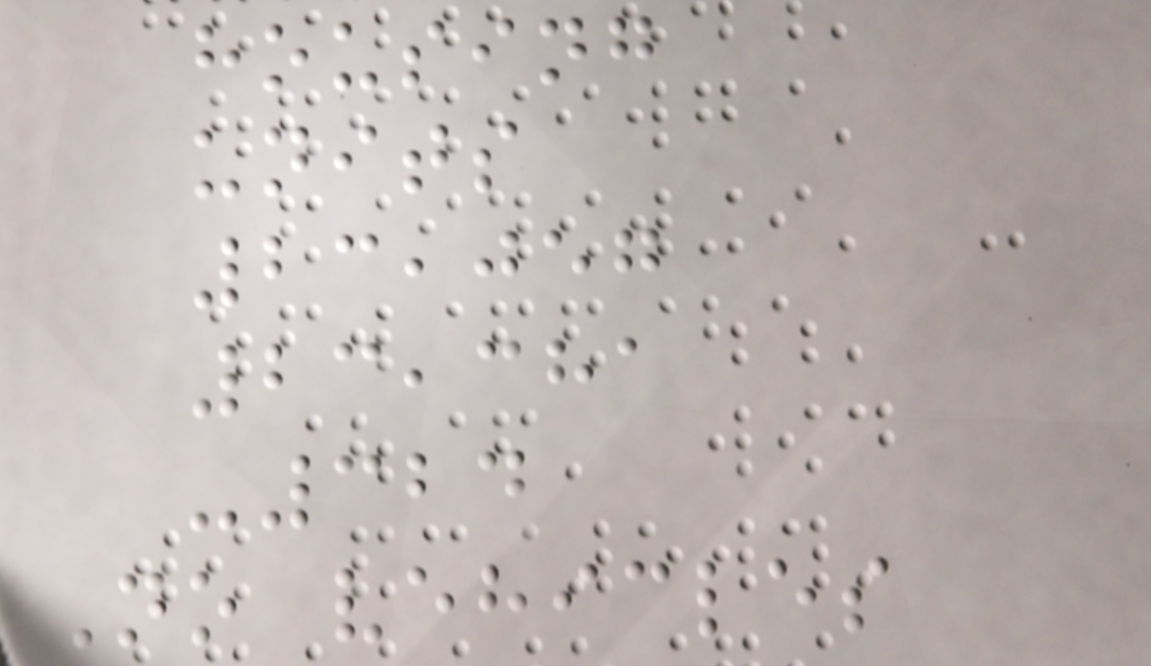housing
units
23,057
23,381
-324
No vehicles
